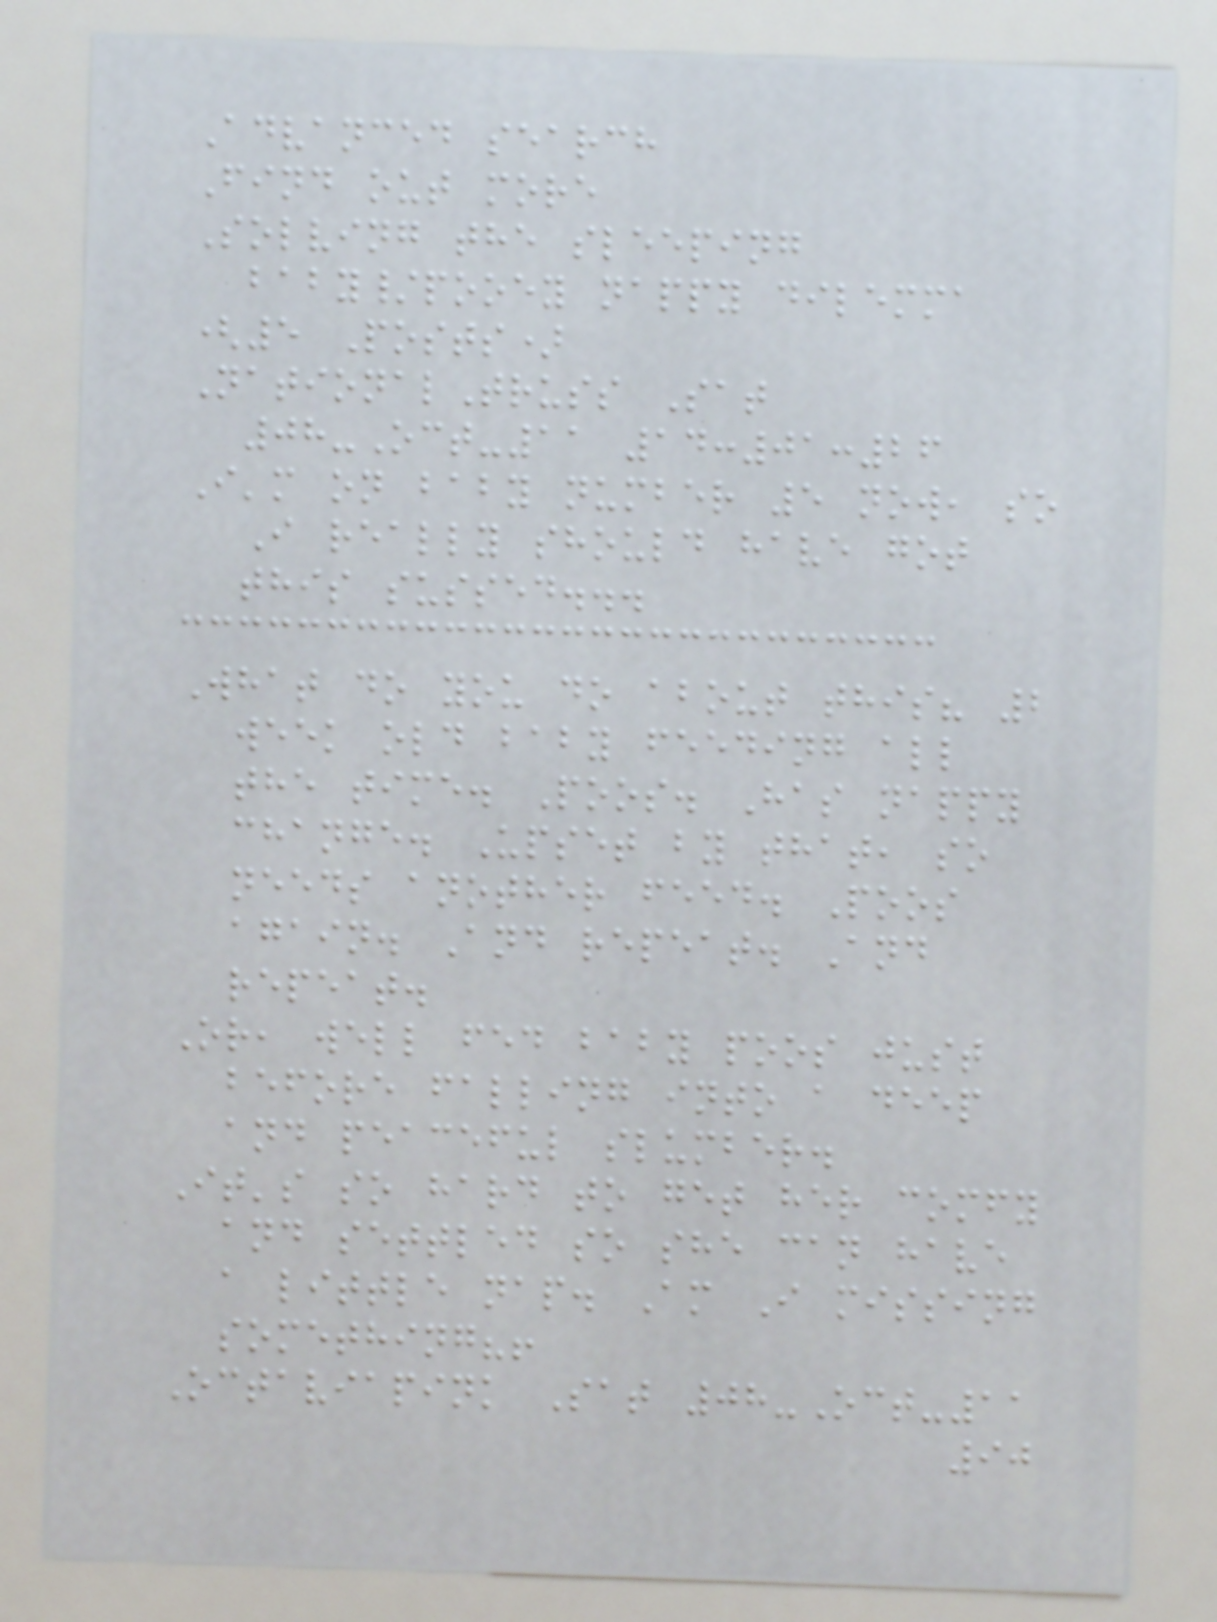Advanced search
Find out more
Solving the sleeping
baby/pooey nappy dilemma
(5 Posts)
NationalTruss Sat
08-Oct-11 14:01:26
I'm on baby number 5 now, so
I really should have got
this sussed...
What do you do about this? 2
week old baby feeding all
the time. Poos. Has nappy
change. Upset by that, so
needs another feed. Poos
again. And repeat. And
repeat.
Or, well fed baby poos just
before falling into a deep
and peaceful slumber.
It's so hard to get her comfy
and settled so she can have
a little nap. Am I missing
something?!
Octaviapink Sat 08-Oct-11
90
